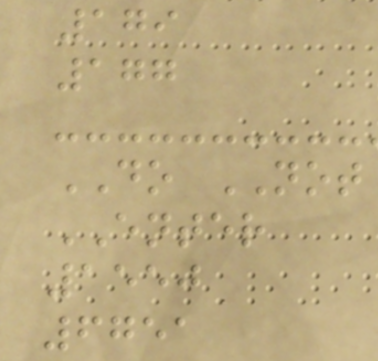179
177
DO NOT
ENTER
1550
6751
